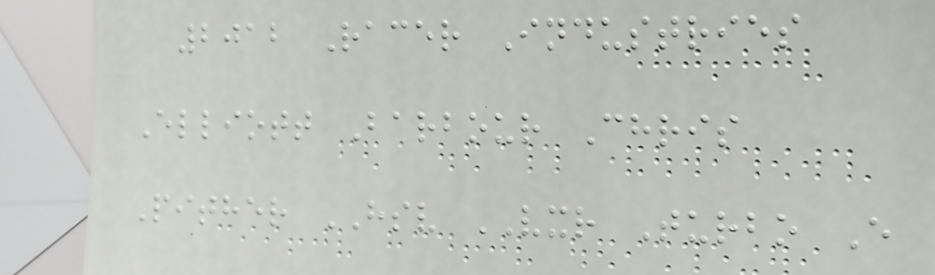2012 Racer Industries
Elliott Barbour Chris
Pither HSV VXR Turbo E
